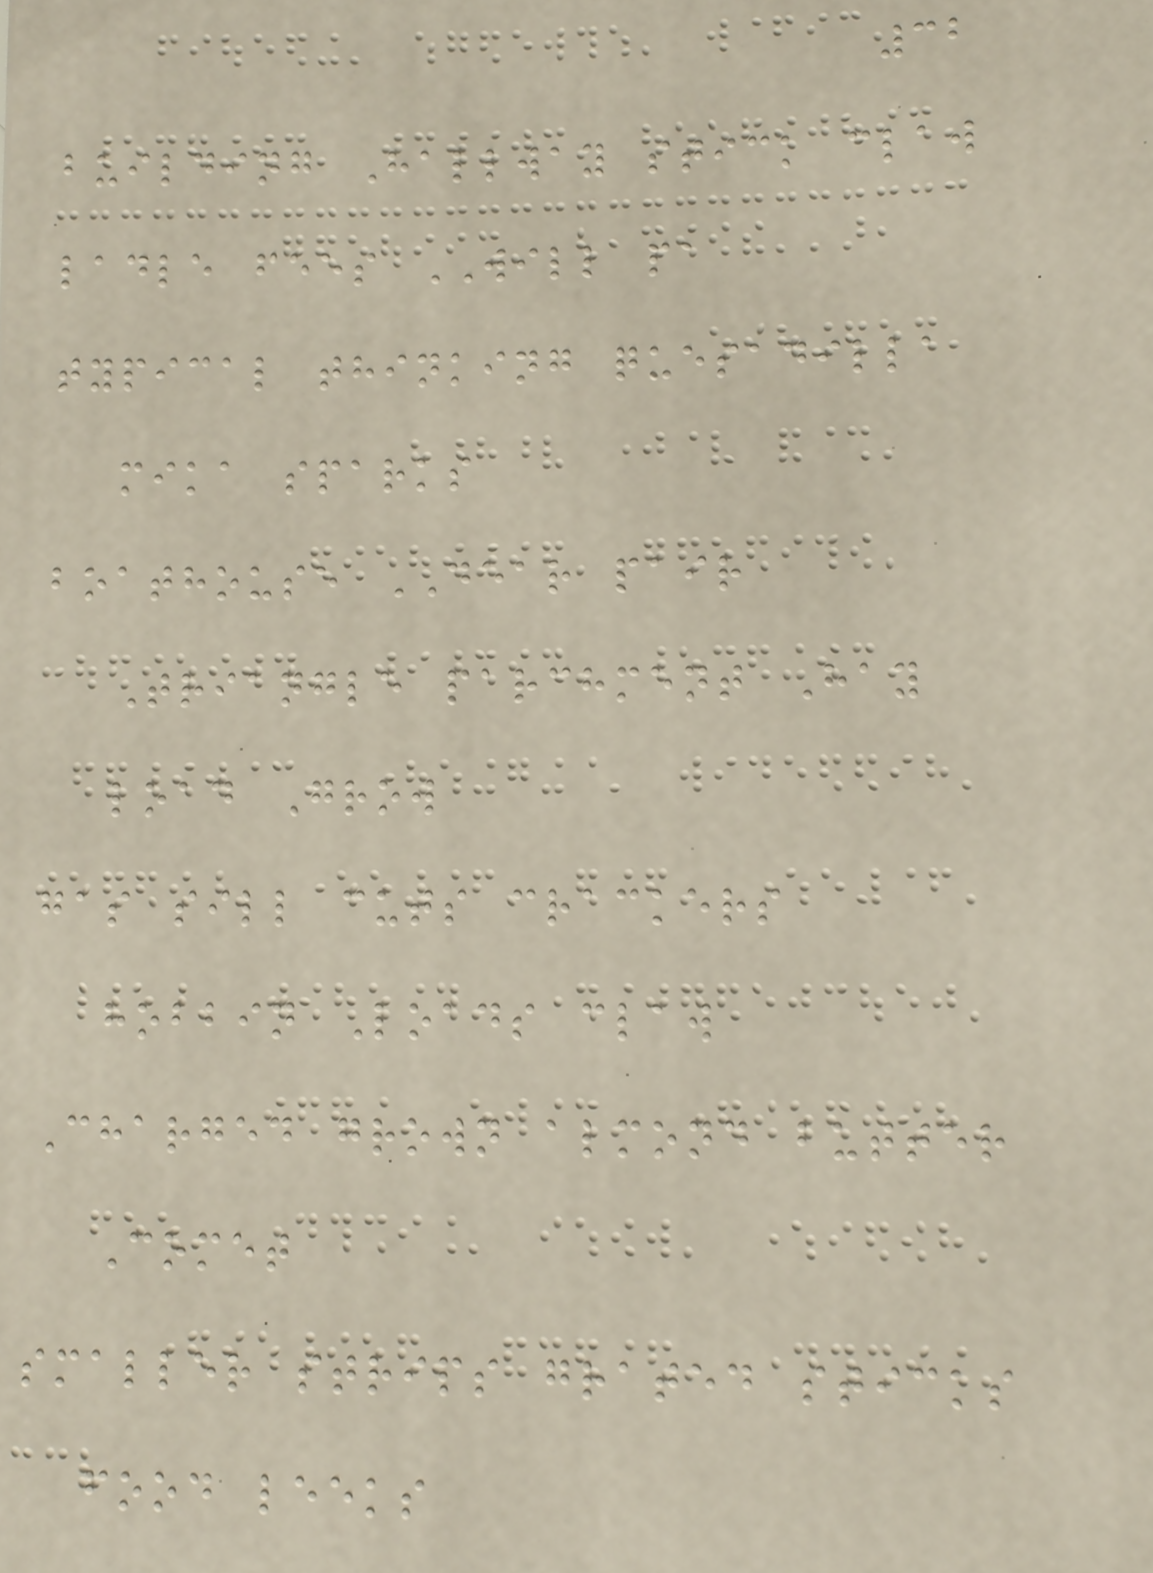32
building Hallway stick claw
ladle fees WILL pa
typical thinking quesadilla
mika sparks
boathouse DEAR pair
Triangle parchment Hay
load Grow
gas sill cuts crackers
hobbin Loads claw
Charged grown almond butter
Comet
smaller strips grated sticks
food leeks
